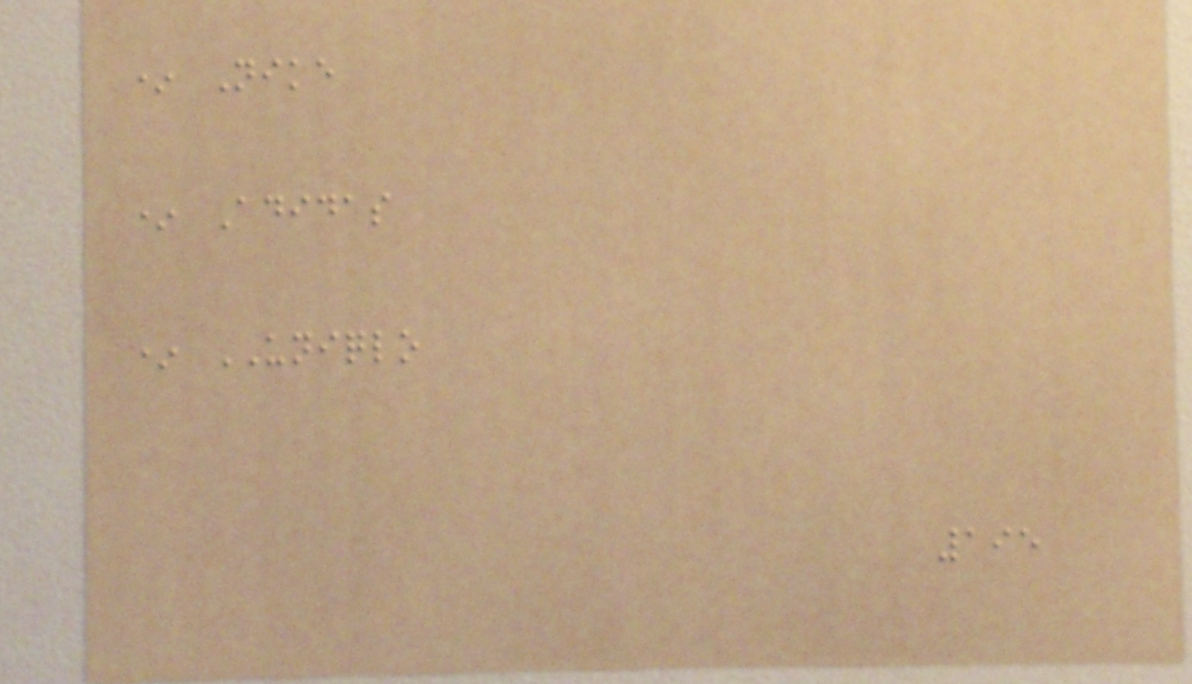* Nike
* Adidas
* UNIQLO
195
